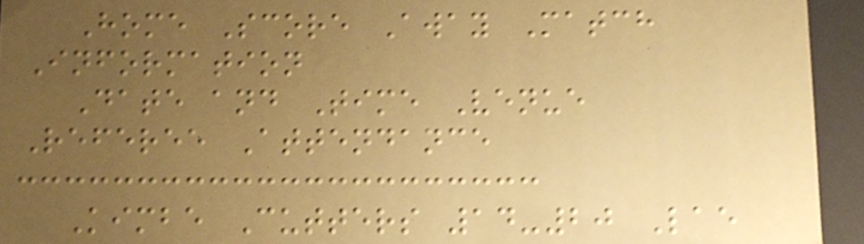Home Score Away Match
Information
Date and Time Venue
Referee Attendance
Kimbe Cutters 14-20 Lae
